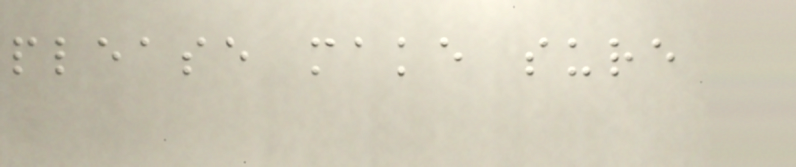please make sure
